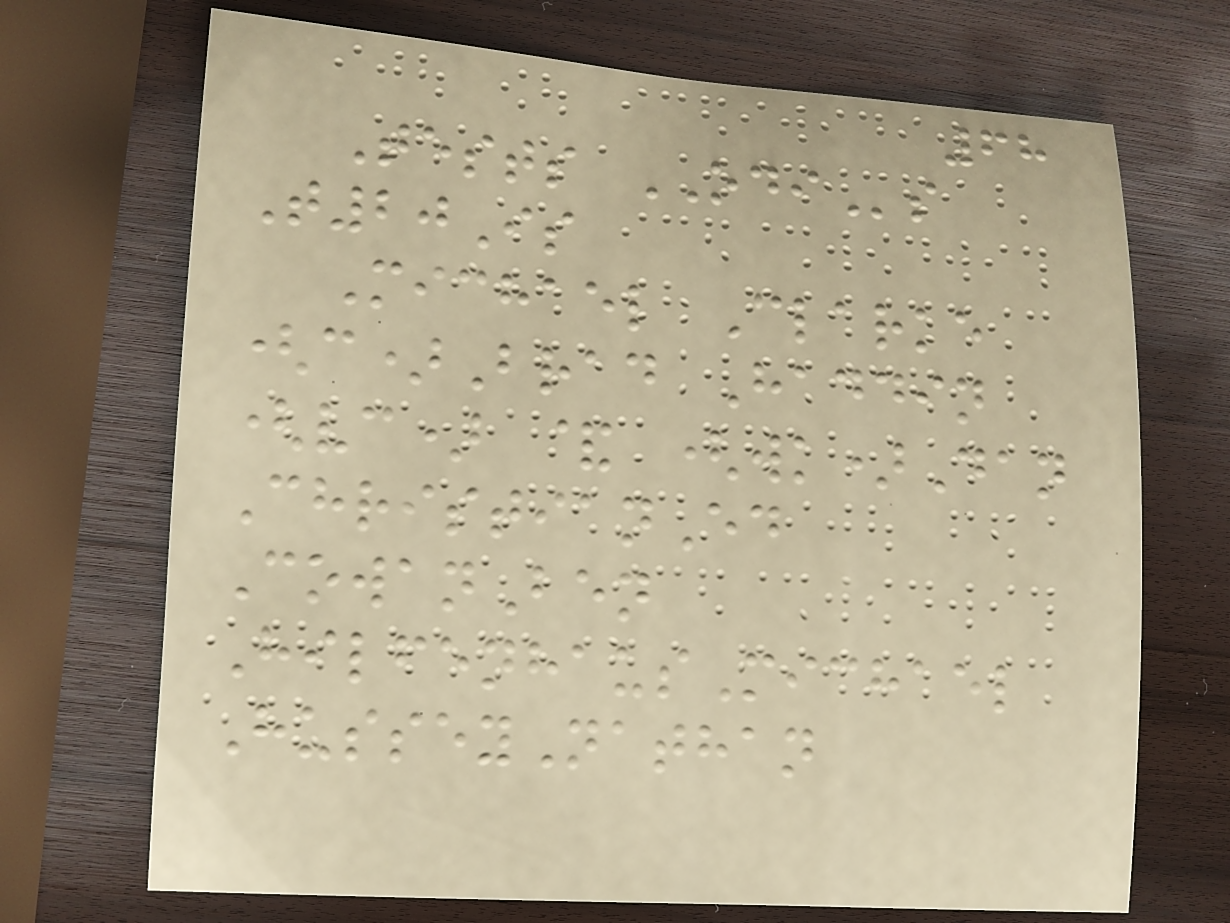68
Tests ODIs
T20Is
Michael Clarke
(c)Brad Haddin
(vc) & (wk)Dan
ChristianEd
CowanBen
HilfenhausMichael
HusseyNathan
